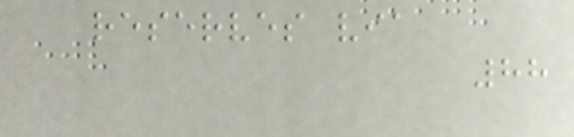reserves via
88
